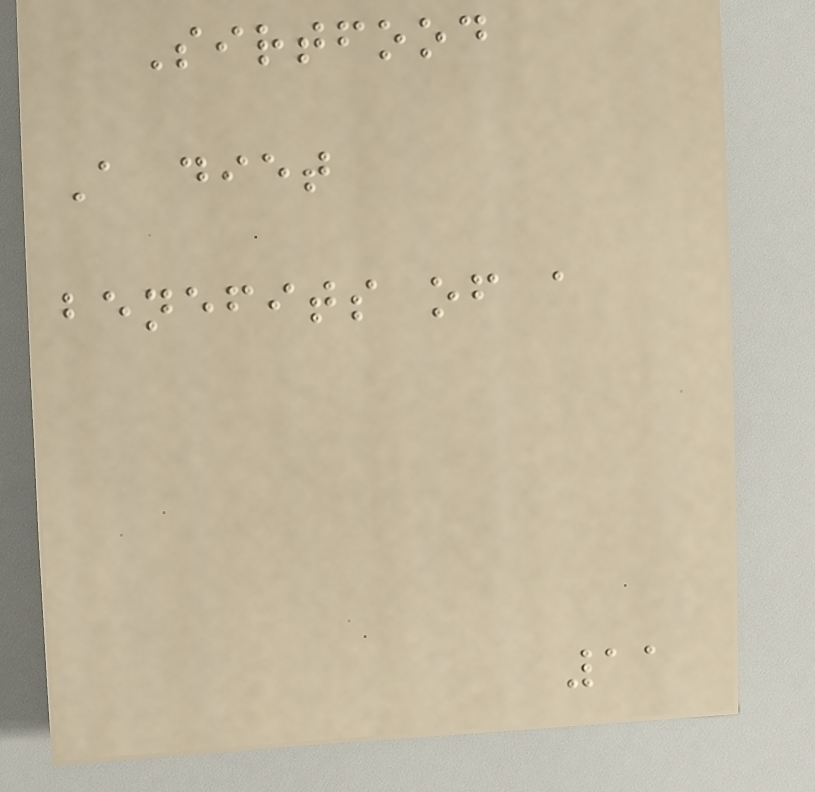Sirtfood
A diet
benefits of a
11
